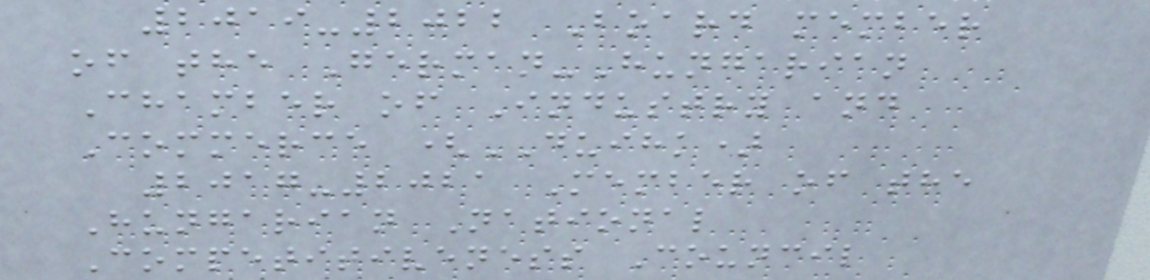2019-2022 Board member
of the German-Hungarian
Chamber of Industry and
Commerce (DUIHK)
2017-2021 Member of the
Hungarian National
Competitiveness Council
